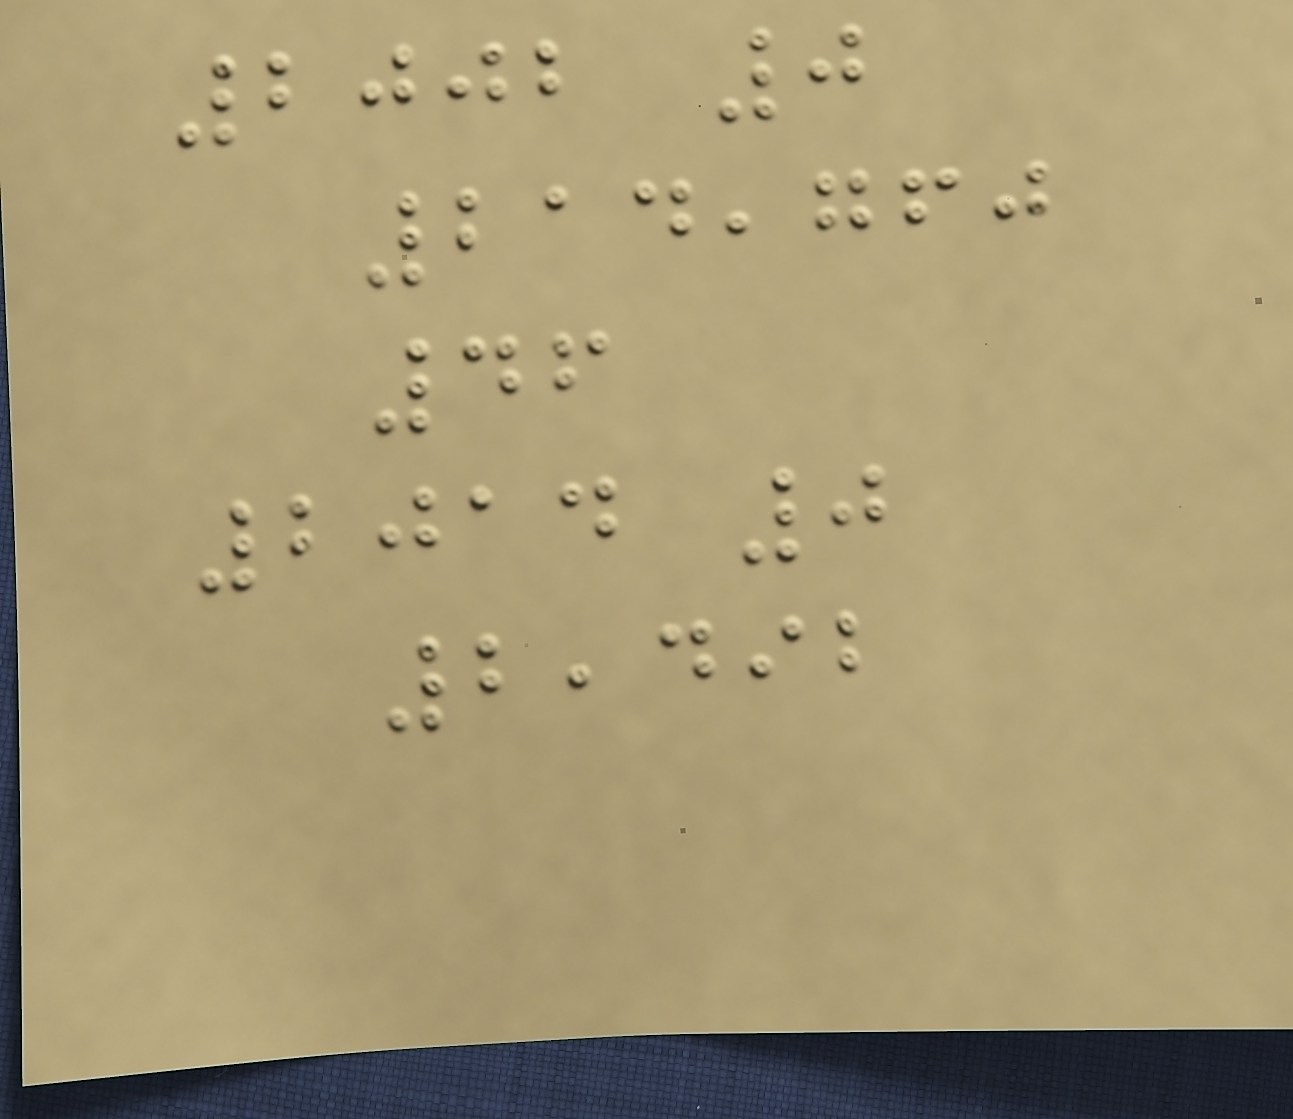2002 0
214,760
46
2014 0
2,492
